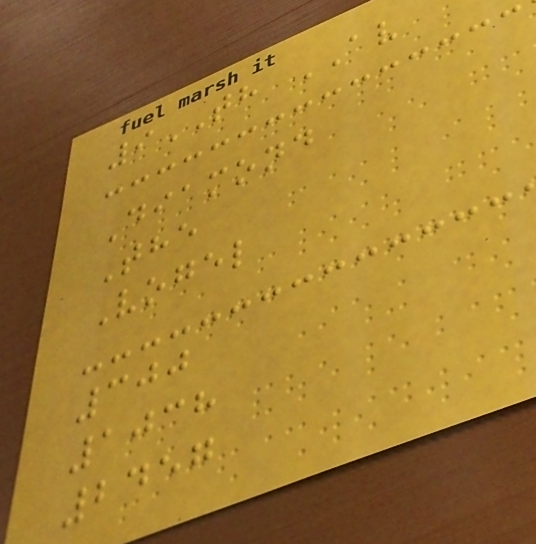9TH AV
Diamond
The
Vogel
300
1038
2457
